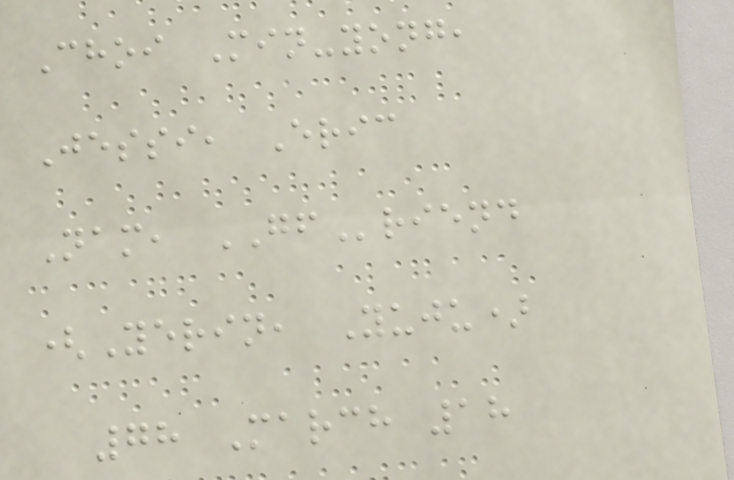Choi Min-yong,
Jessi, Eric
Nam, GFriend
(Yerin, Yuju)
78 March 18
